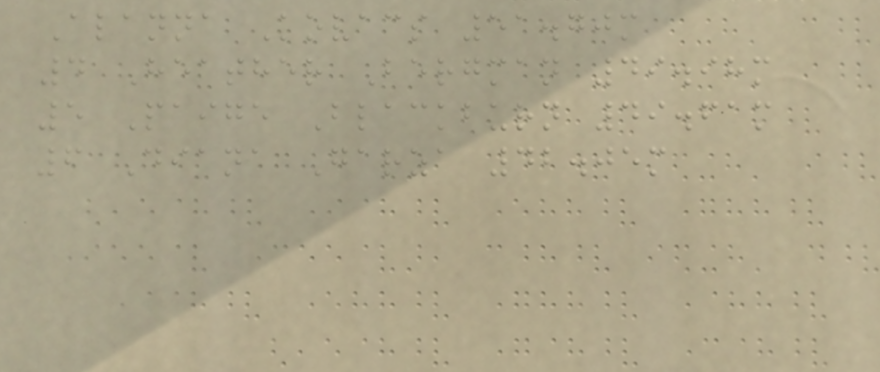Alanna Kovacs 51.70m
4 Heather Bergman 49.98m
5 Paige Blackburn 49.61m
6 Diana Garza 42.05m
